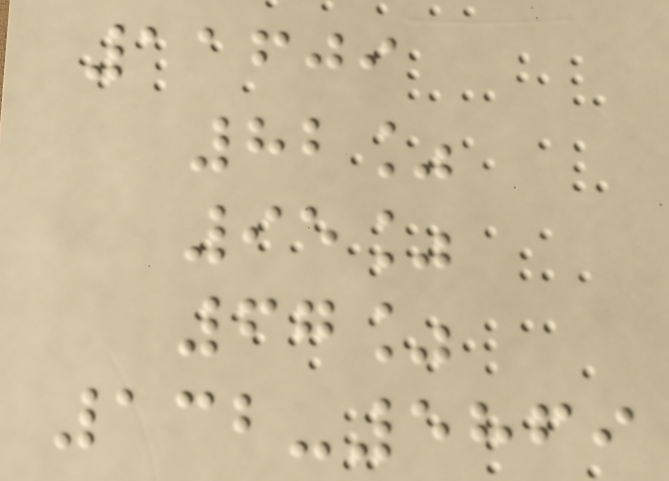11609
82%
95%
67%
132-5869
